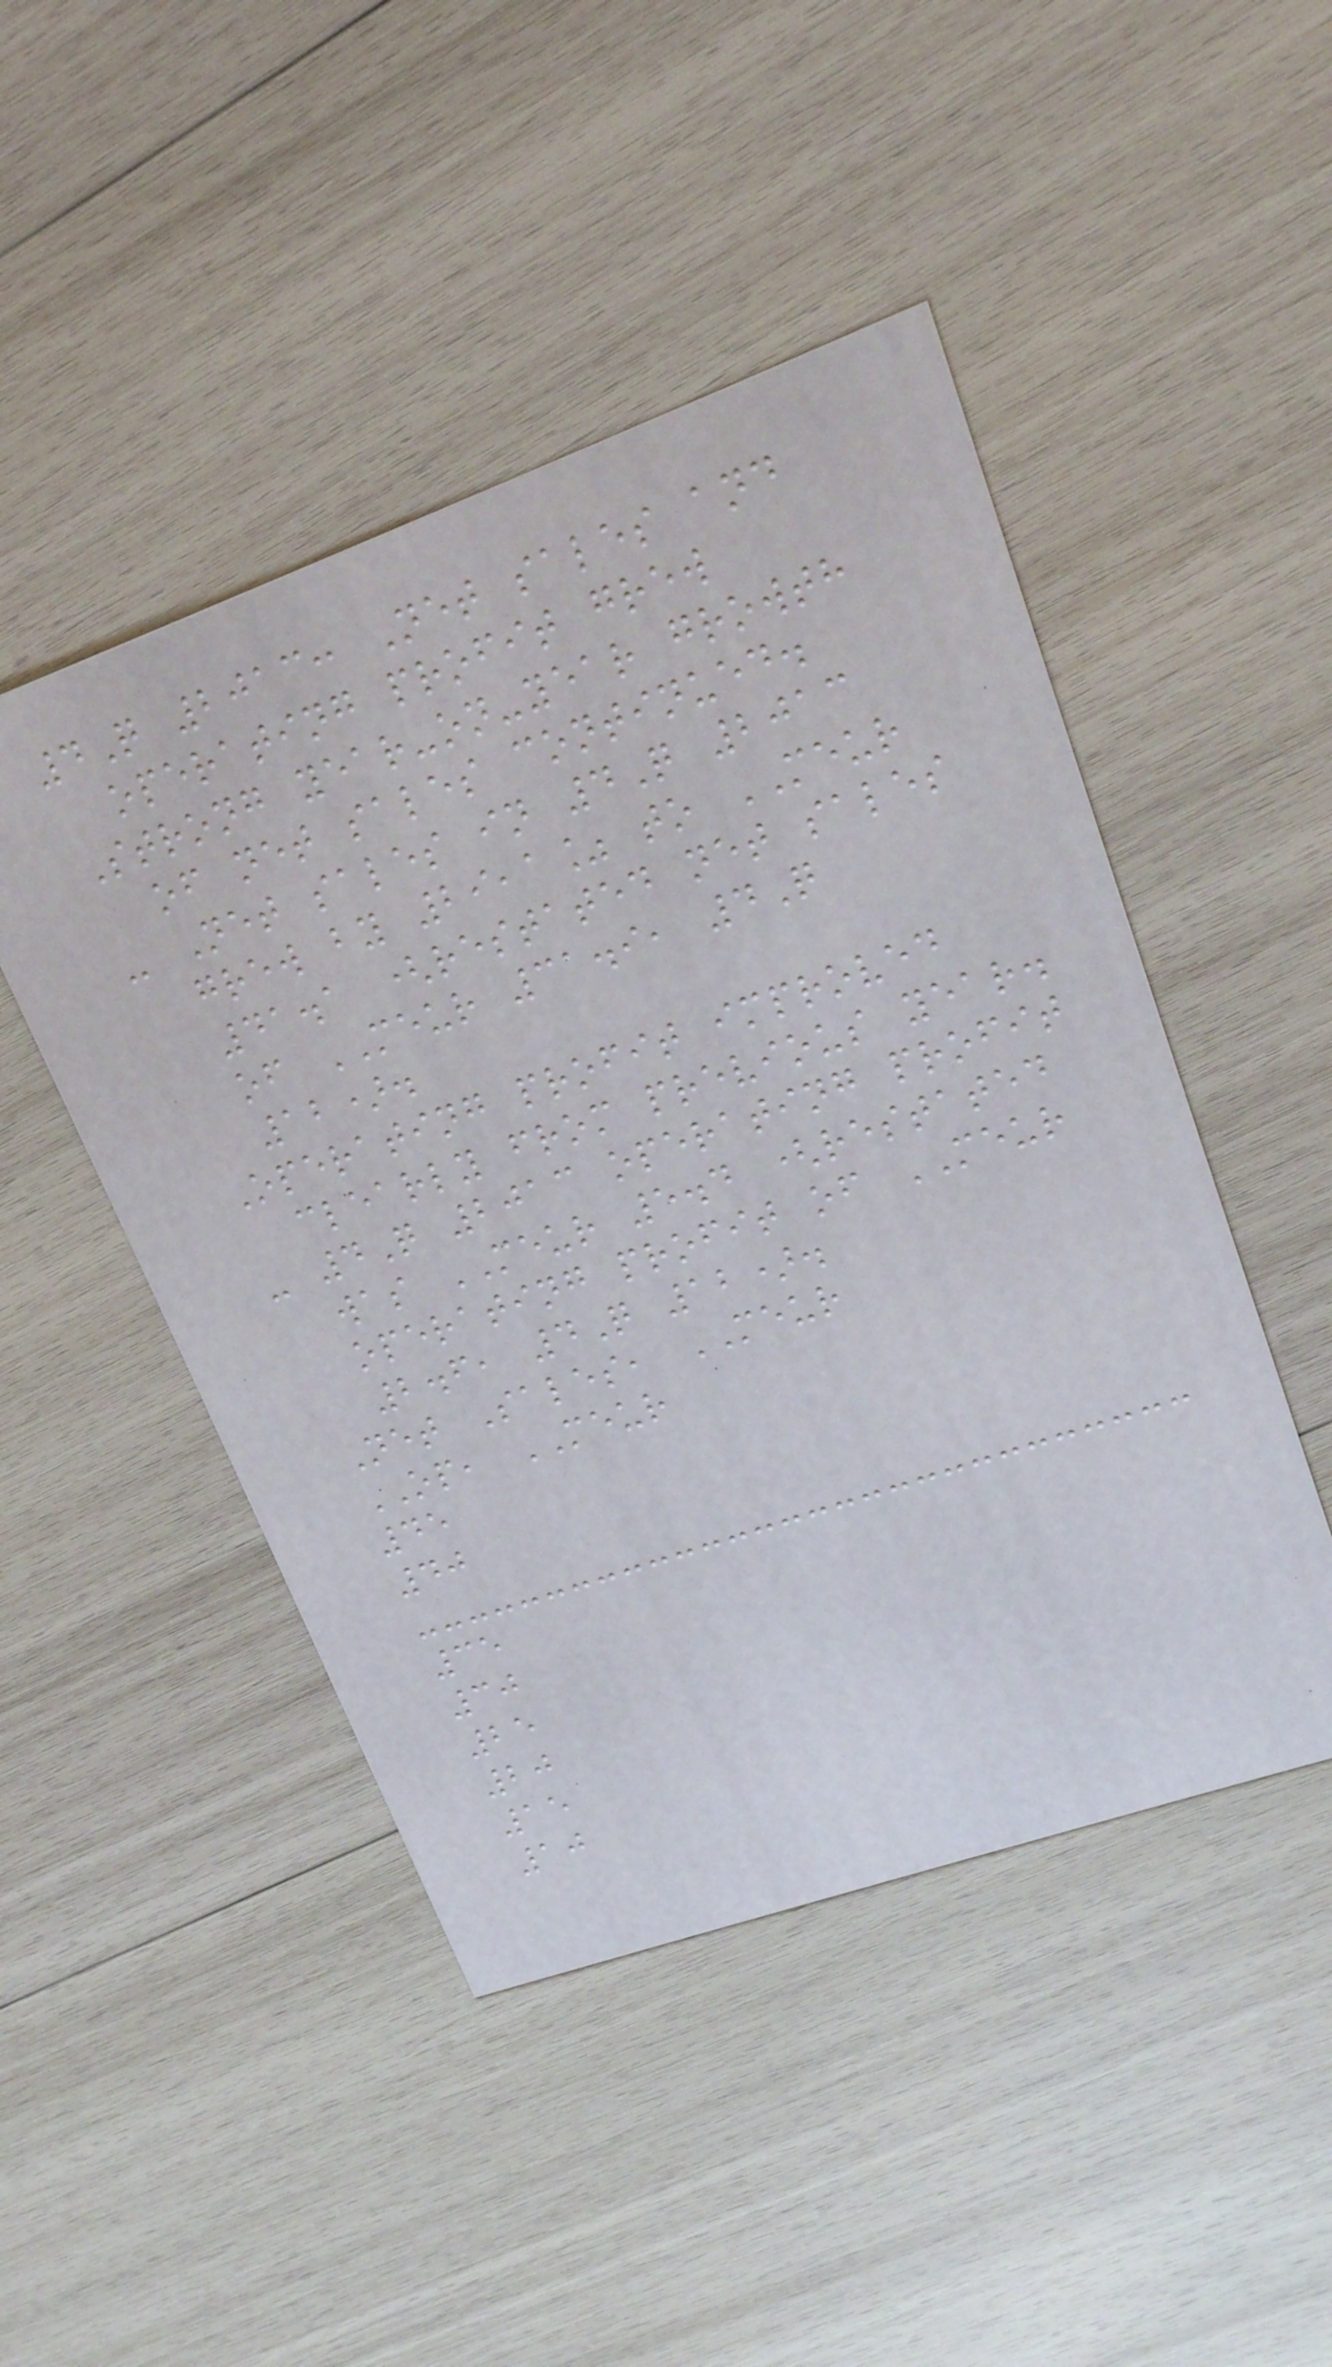4Q 2013: Net sales and
operating profit grew
Strong year-on-year growth
of net sales continued.
- Net sales in 4Q 2013
grew by 29,1% to MEUR
41.1 (restated net sales
of MEUR 31.9, 4Q
12).
Operating profit improved
clearly from previous year.
- 4Q 2013 operating profit
was MEUR 5.4 (restated
operating profit of MEUR
2.6, 4Q 12).
Net Sales, MEUR
OP, MEUR
45
40
35
30
25
20
15
10
